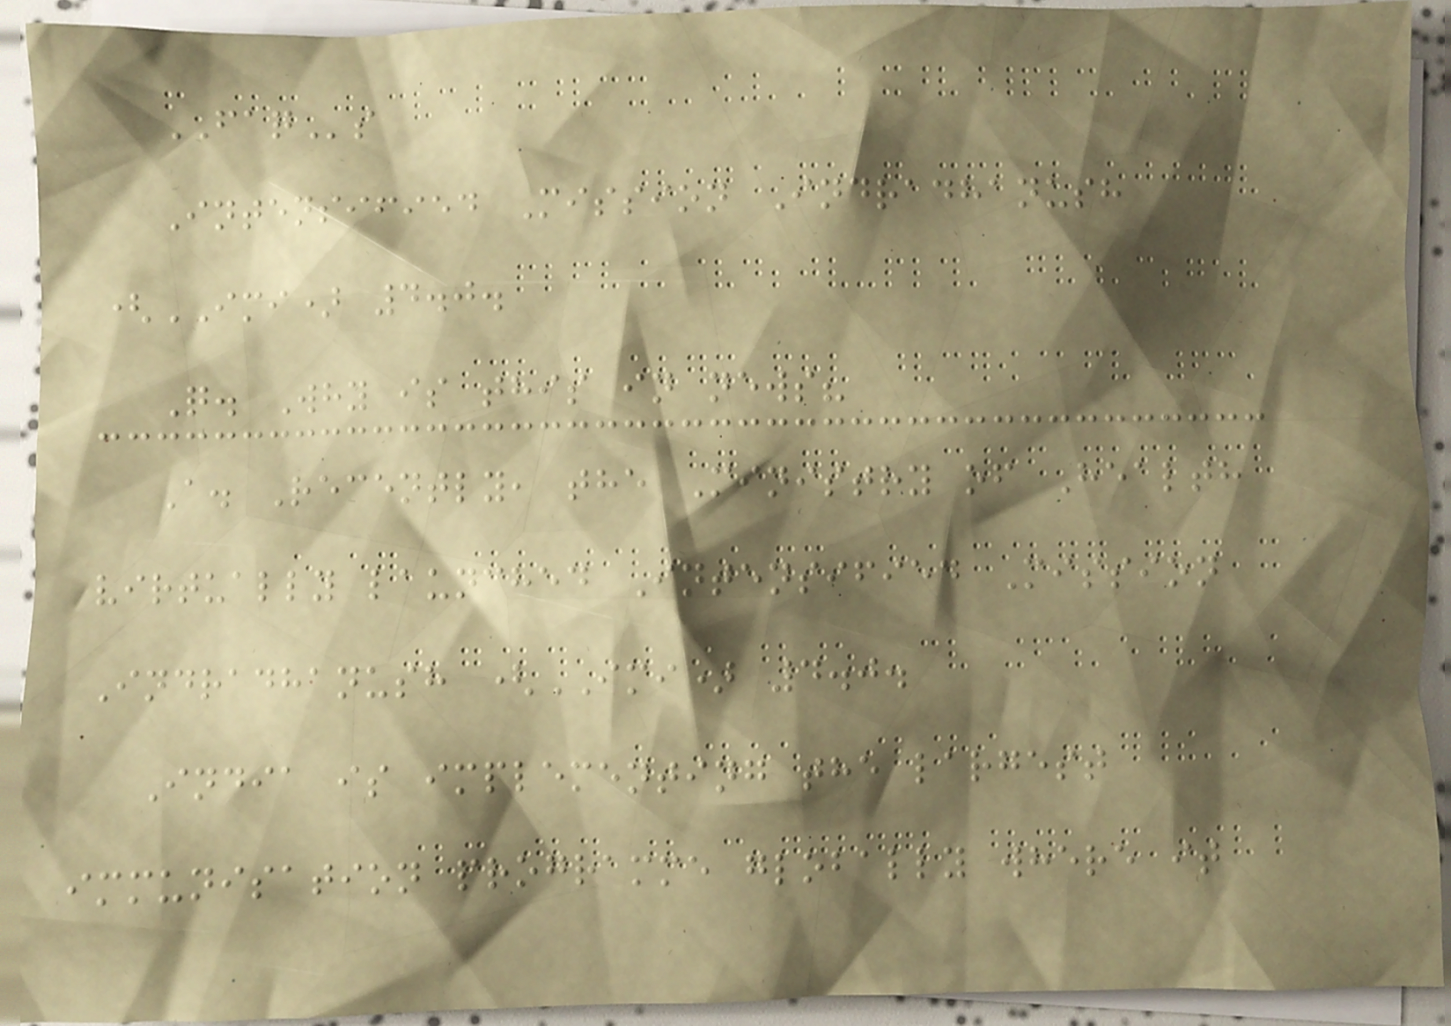FAQs
Intensified Mission Indradhanush
(IMI) 4.0.
Q. Why is this in news?
A. Recently, the Ministry of Health
virtually launched Intensified Mission
Indradhanush (IMI) 4.0.
India is implementing the largest
immunisation programme globally where it
